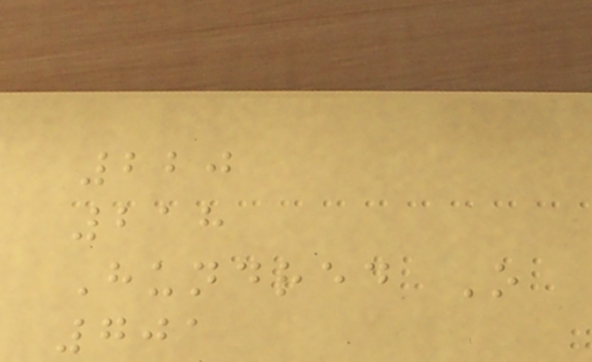220
218
Hundred O
701
